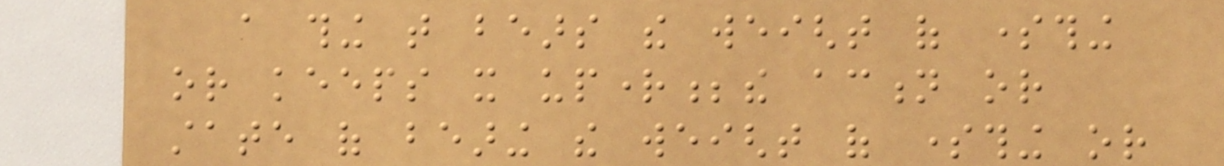a thing that bears the weight of something
or keeps it upright;the action or
state of bearing the weight of something or
